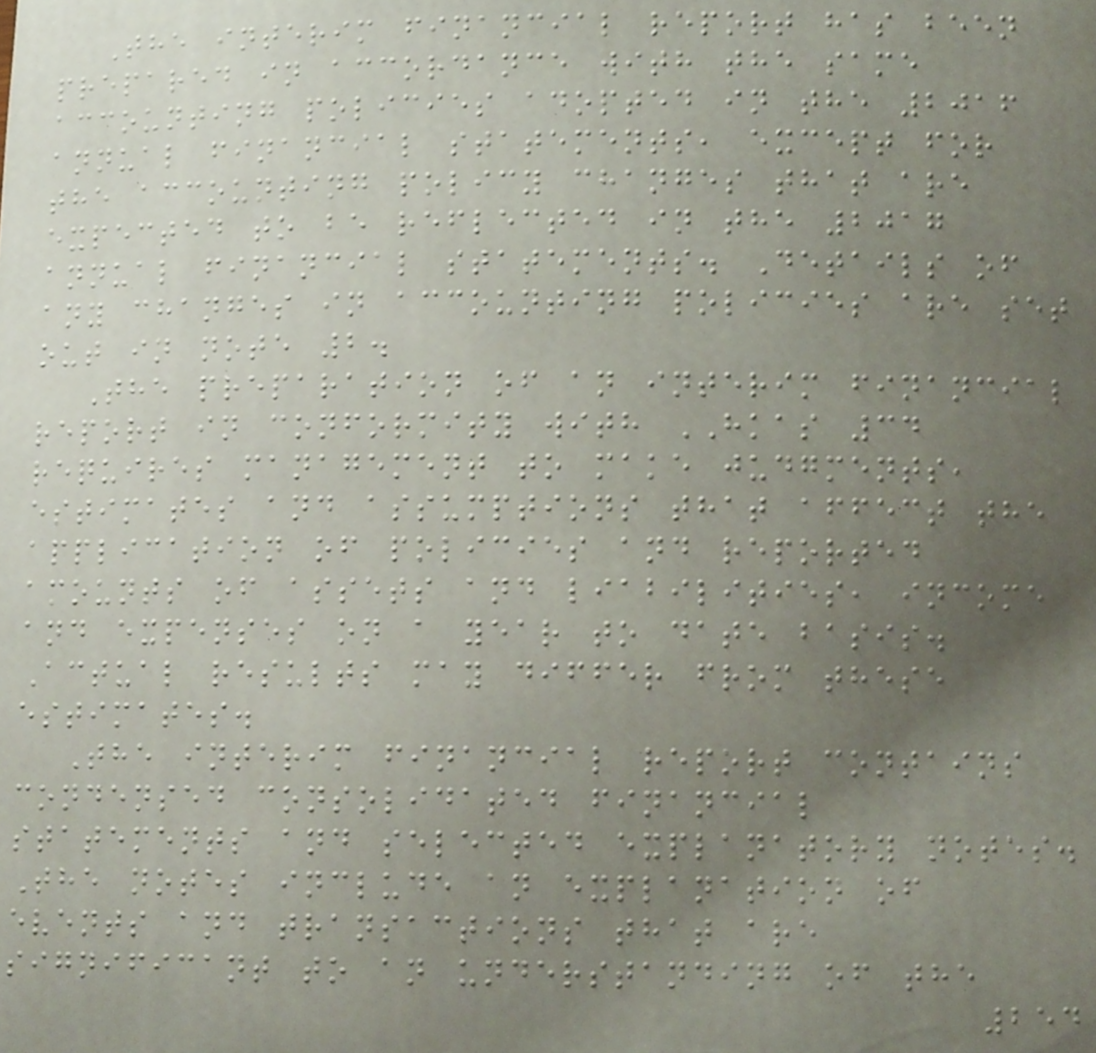The interim financial report has been
prepared in accordance with the same
accounting policies adopted in the 2016
annual financial statements, except for
the accounting policy changes that are
expected to be reflected in the 2017
annual financial statements. Details of
any changes in accounting policies are set
out in note 2.
The preparation of an interim financial
report in conformity with HKAS 34
requires management to make judgments,
estimates and assumptions that affect the
application of policies and reported
amounts of assets and liabilities, income
and expenses on a year to date basis.
Actual results may differ from these
estimates.
The interim financial report contains
condensed consolidated financial
statements and selected explanatory notes.
The notes include an explanation of
events and transactions that are
significant to an understanding of the
254
